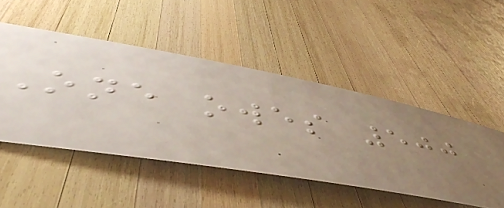One owes 500
